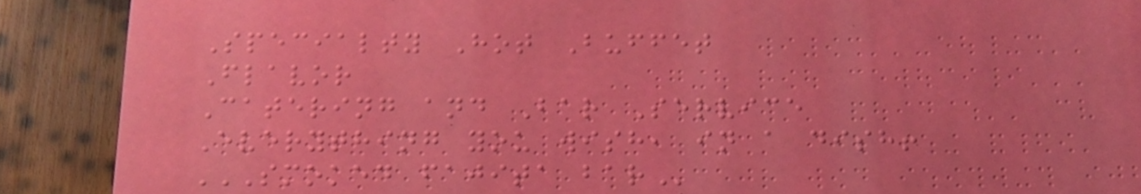Specialty Hot Buffet
Flavor
Catering and Bar Service
Everything you wish, in a dish!
SMOKED FAJITA BAR
